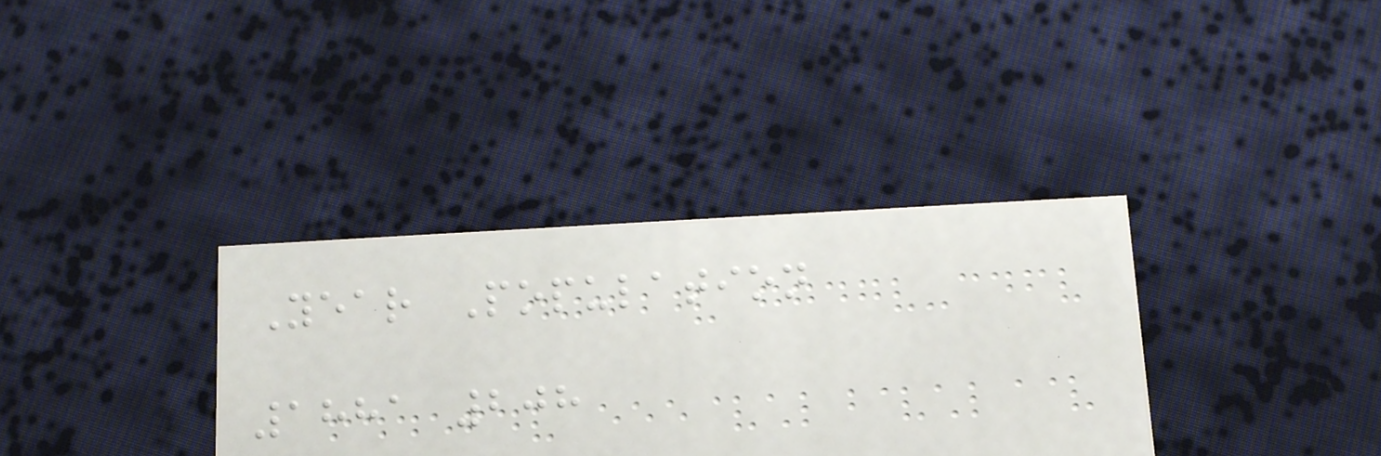Year Population
1881 208
